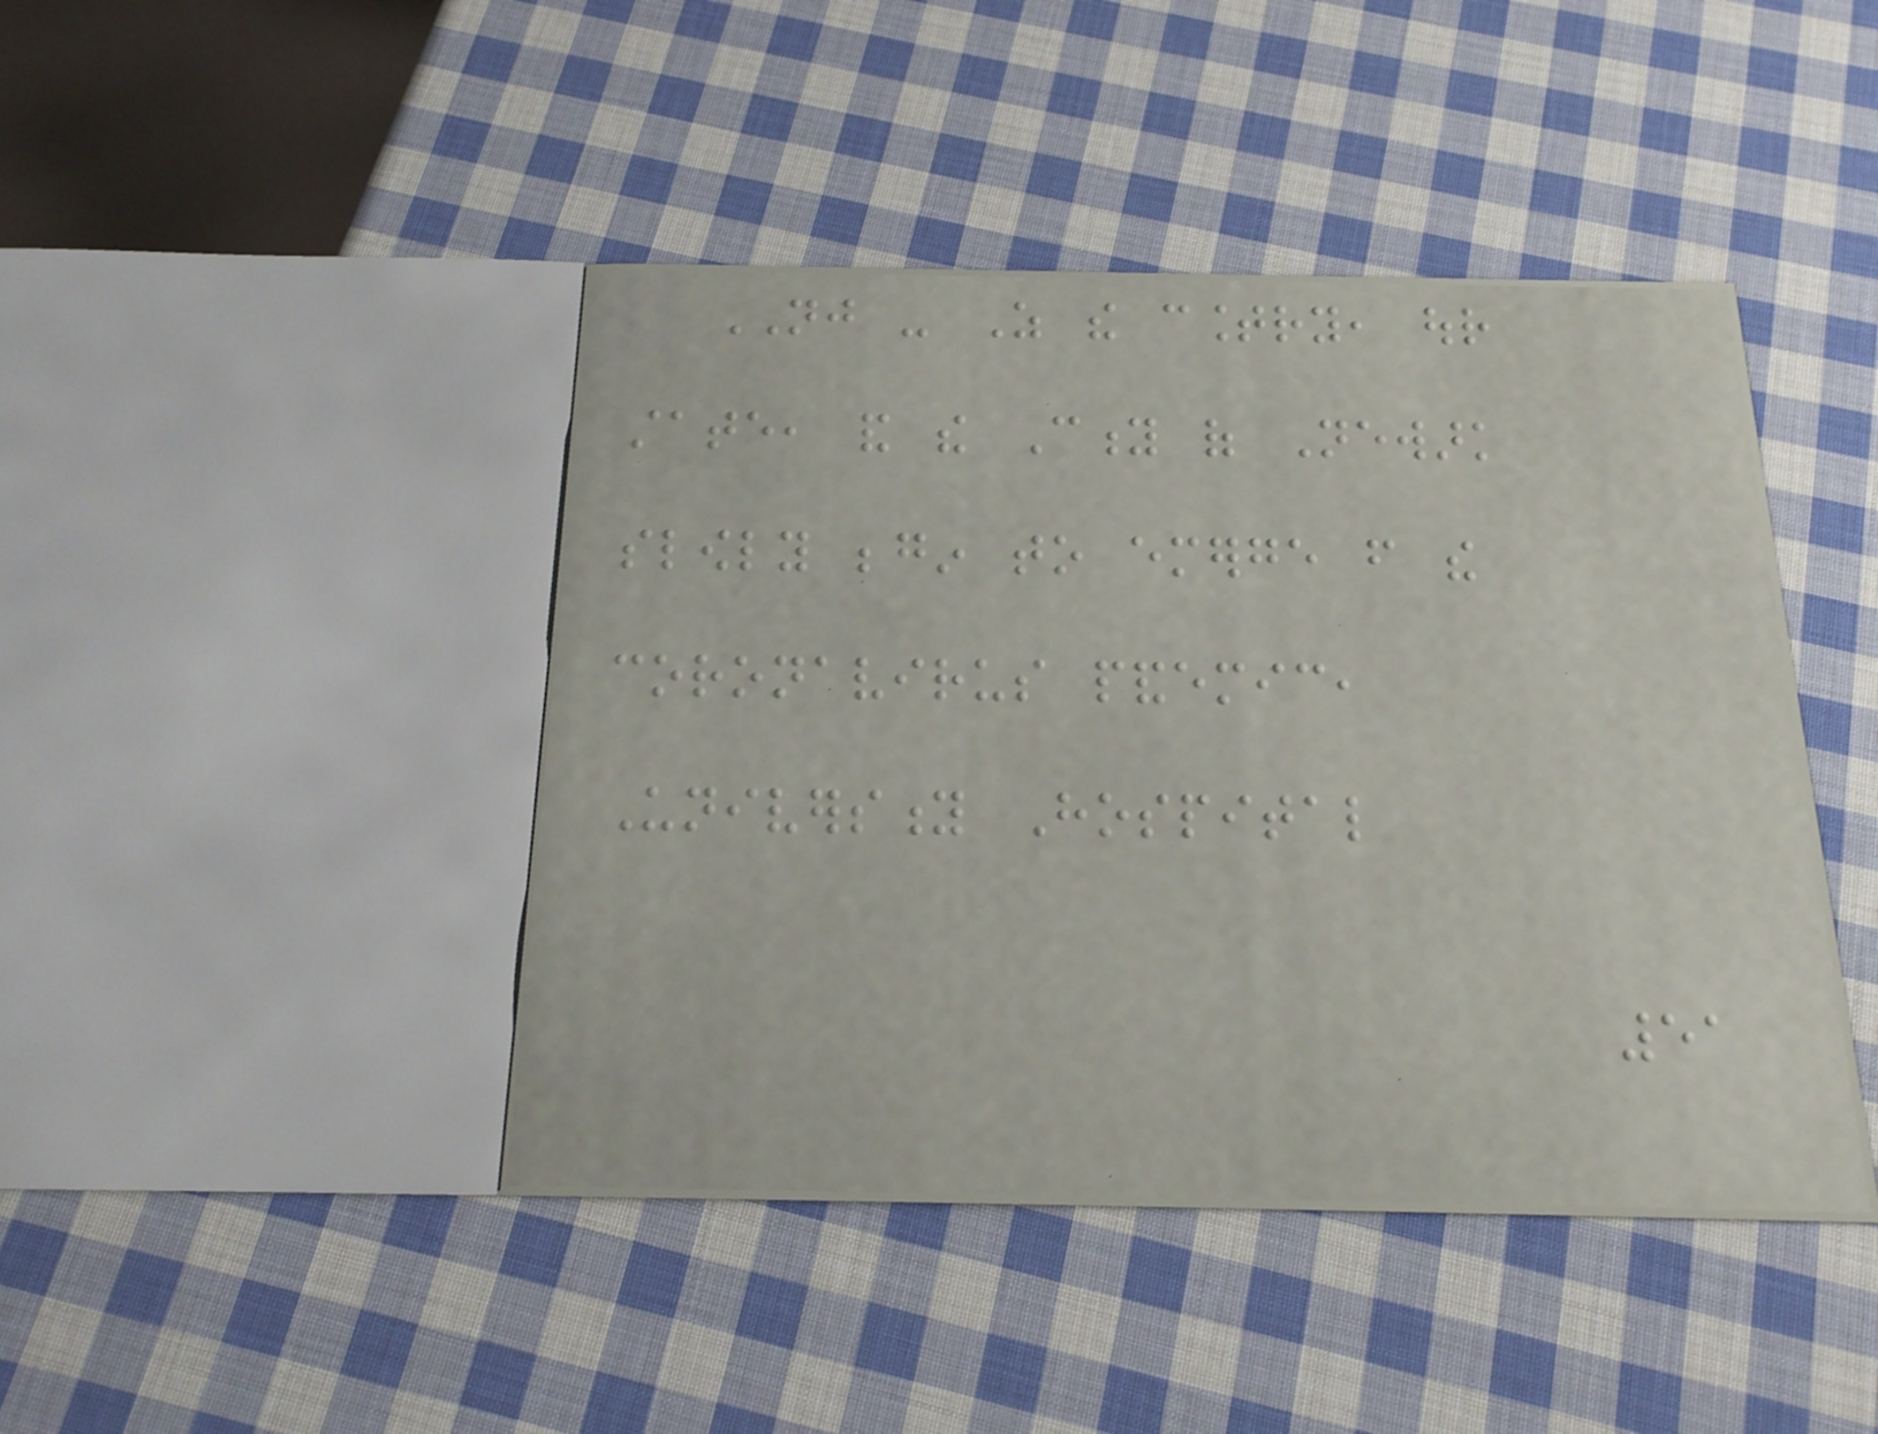NJ - As the country, our
state, and the City of Newark
slowly begin to emerge from the
coronavirus pandemic,
University Hospital
51
